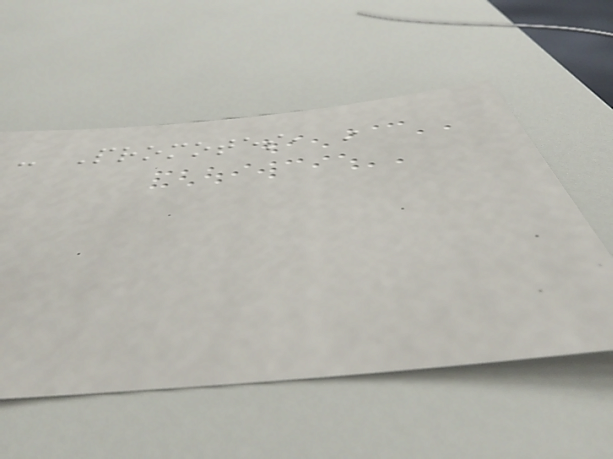- Promotes, in
